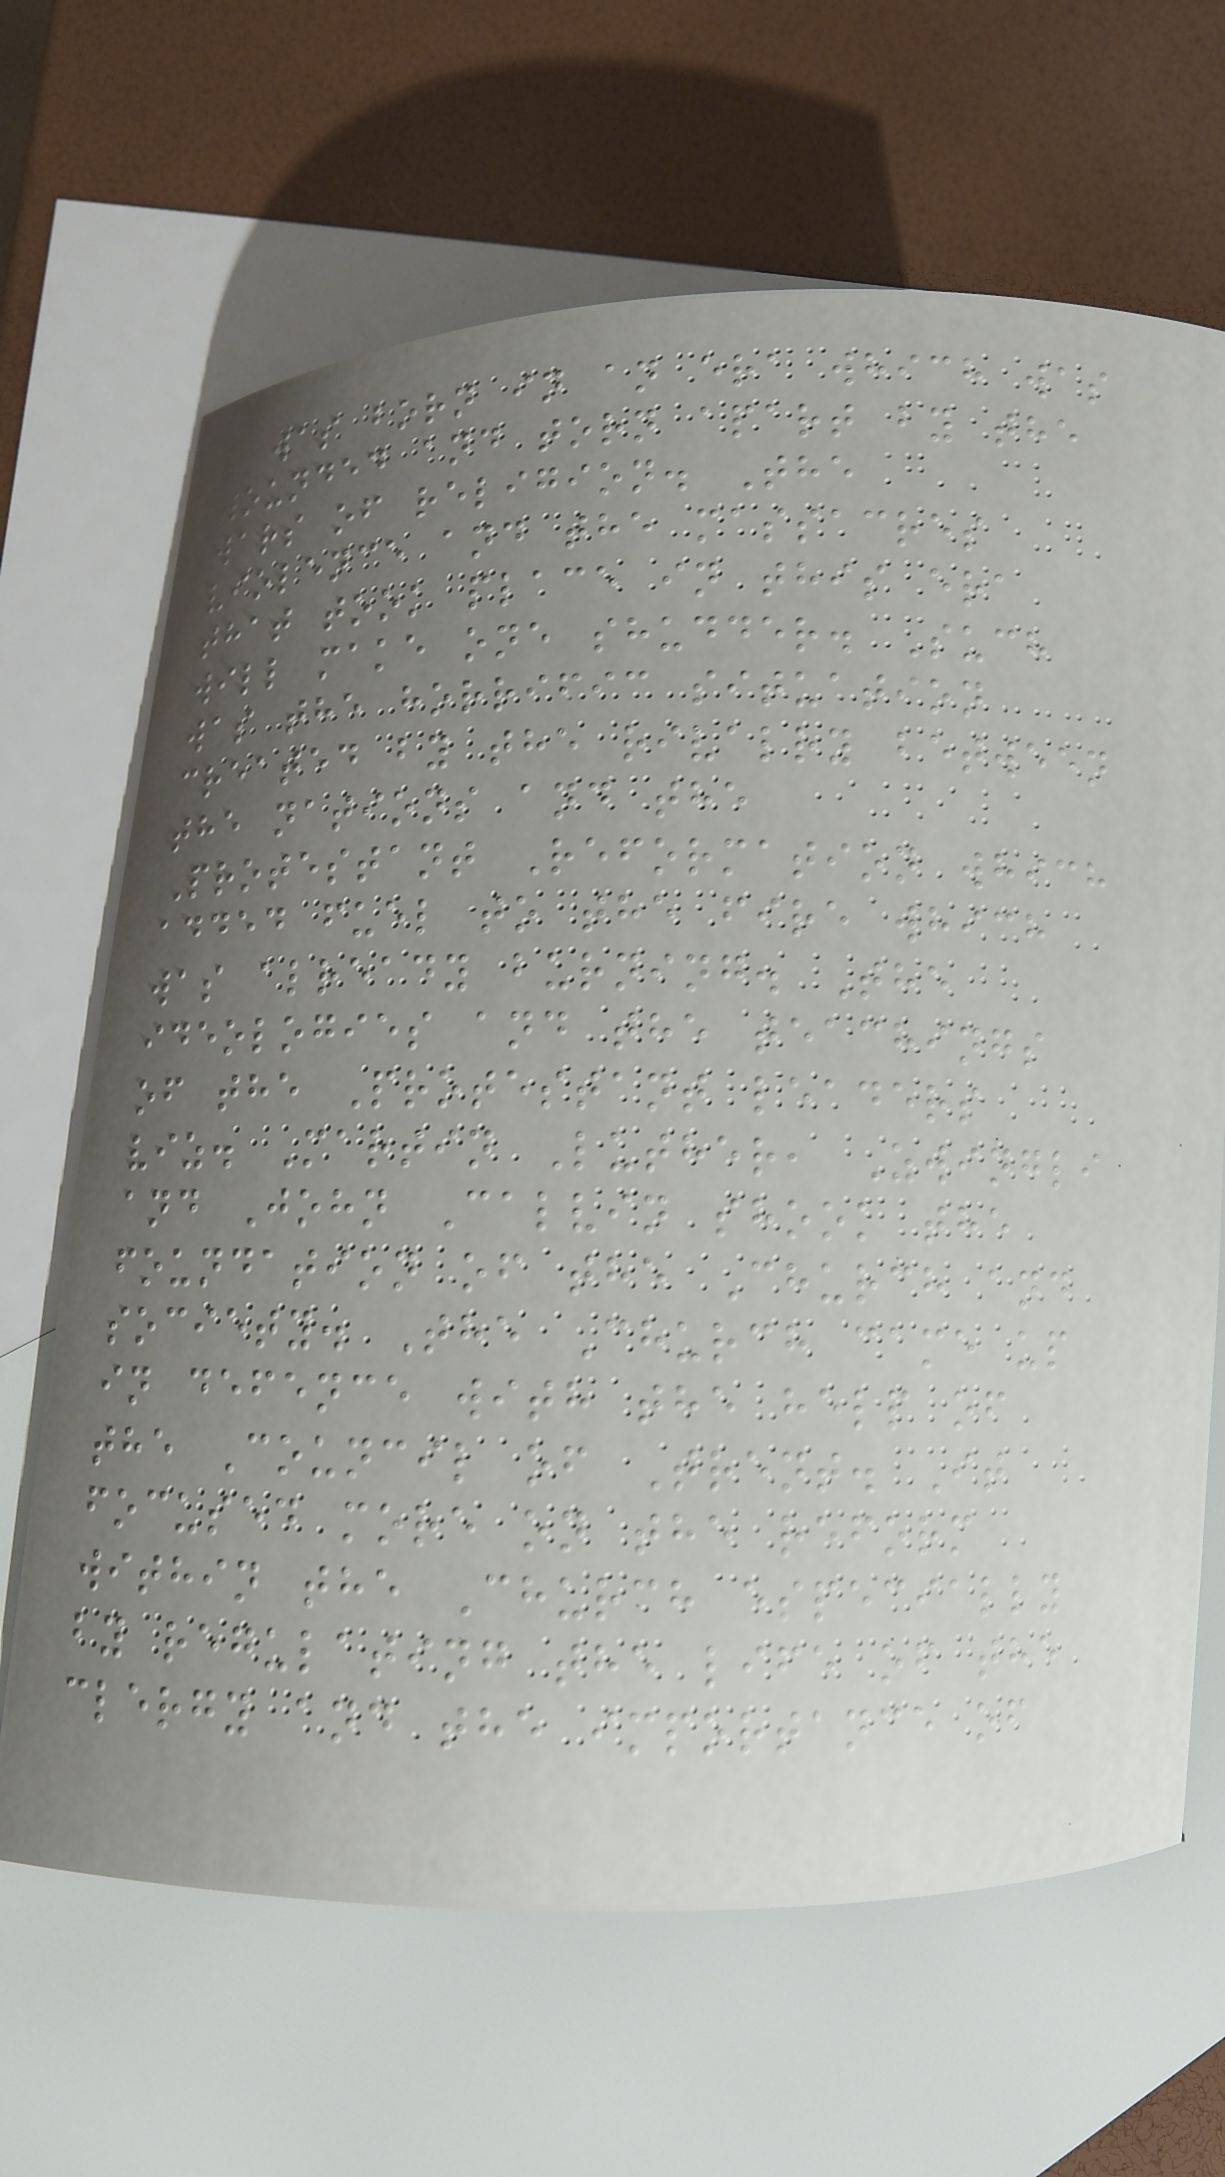was born in an era which was
wounded and torn apart by the
wars of religion. The
violence and the massacres
that took place in this era
will make one shudder. Such
was the horrific situation
created by the rivalry between
the nations and the
Protestant Reformation which
added fuel to the fire which
was already burning. The
ideologies and the teachings
of the Protestant leaders
viz. Martin Luther, Zwingli
and John Calvin shook the
foundation of the Church and
society. The Church came up
in defence with the help of
the Council of Trent. It
focused more on the reform
within the Church especially
by regulating the life of the
clergy and the importance of
